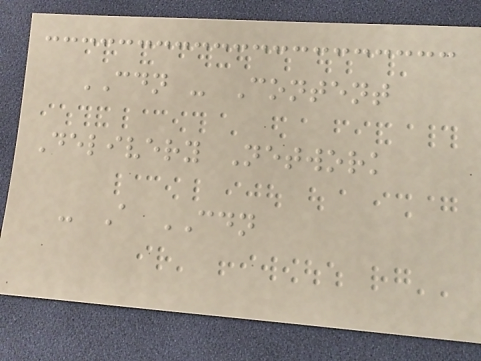CDN - Content
Delivery Network
- A CDN
